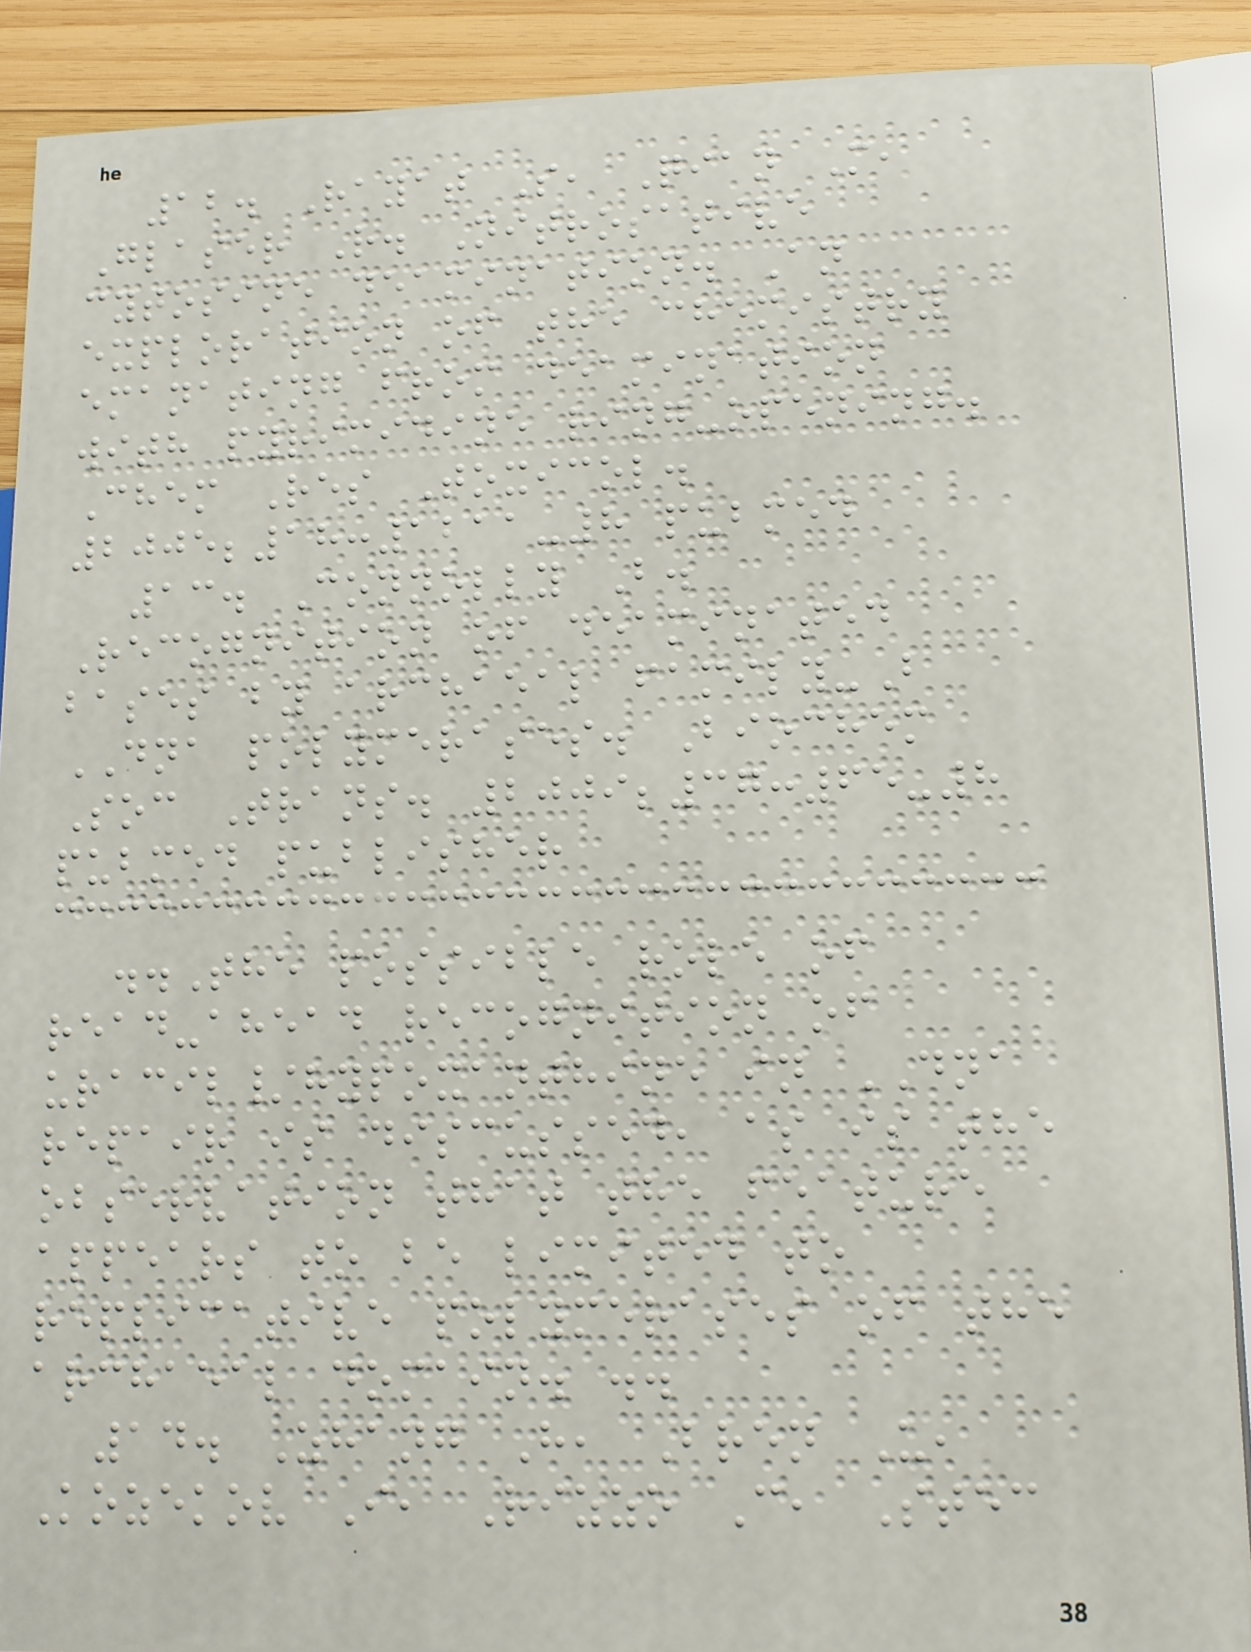12. Rayat S, Qian M,
Glaser R. Nitrosative
cytosine deamination. An
exploration of the chemistry
emanating from deamination
with pyrimidine ring-opening.
Chem Res Toxicol.
2005;18:1211-8 pubmed
13. Connolly B.
Recognition of deaminated
bases by archaeal family-B
DNA polymerases. Biochem
Soc Trans. 2009;37:65-8
pubmed publisher
..The possible role of
read-ahead recognition of
uracil/hypoxanthine in DNA
repair is discussed, as is the
observation that the feature
appears to be limited to
replicative polymerases of the
archaeal domain. ..
14. Zhang H, Bren U,
Kozekov I, Rizzo C, Stec
